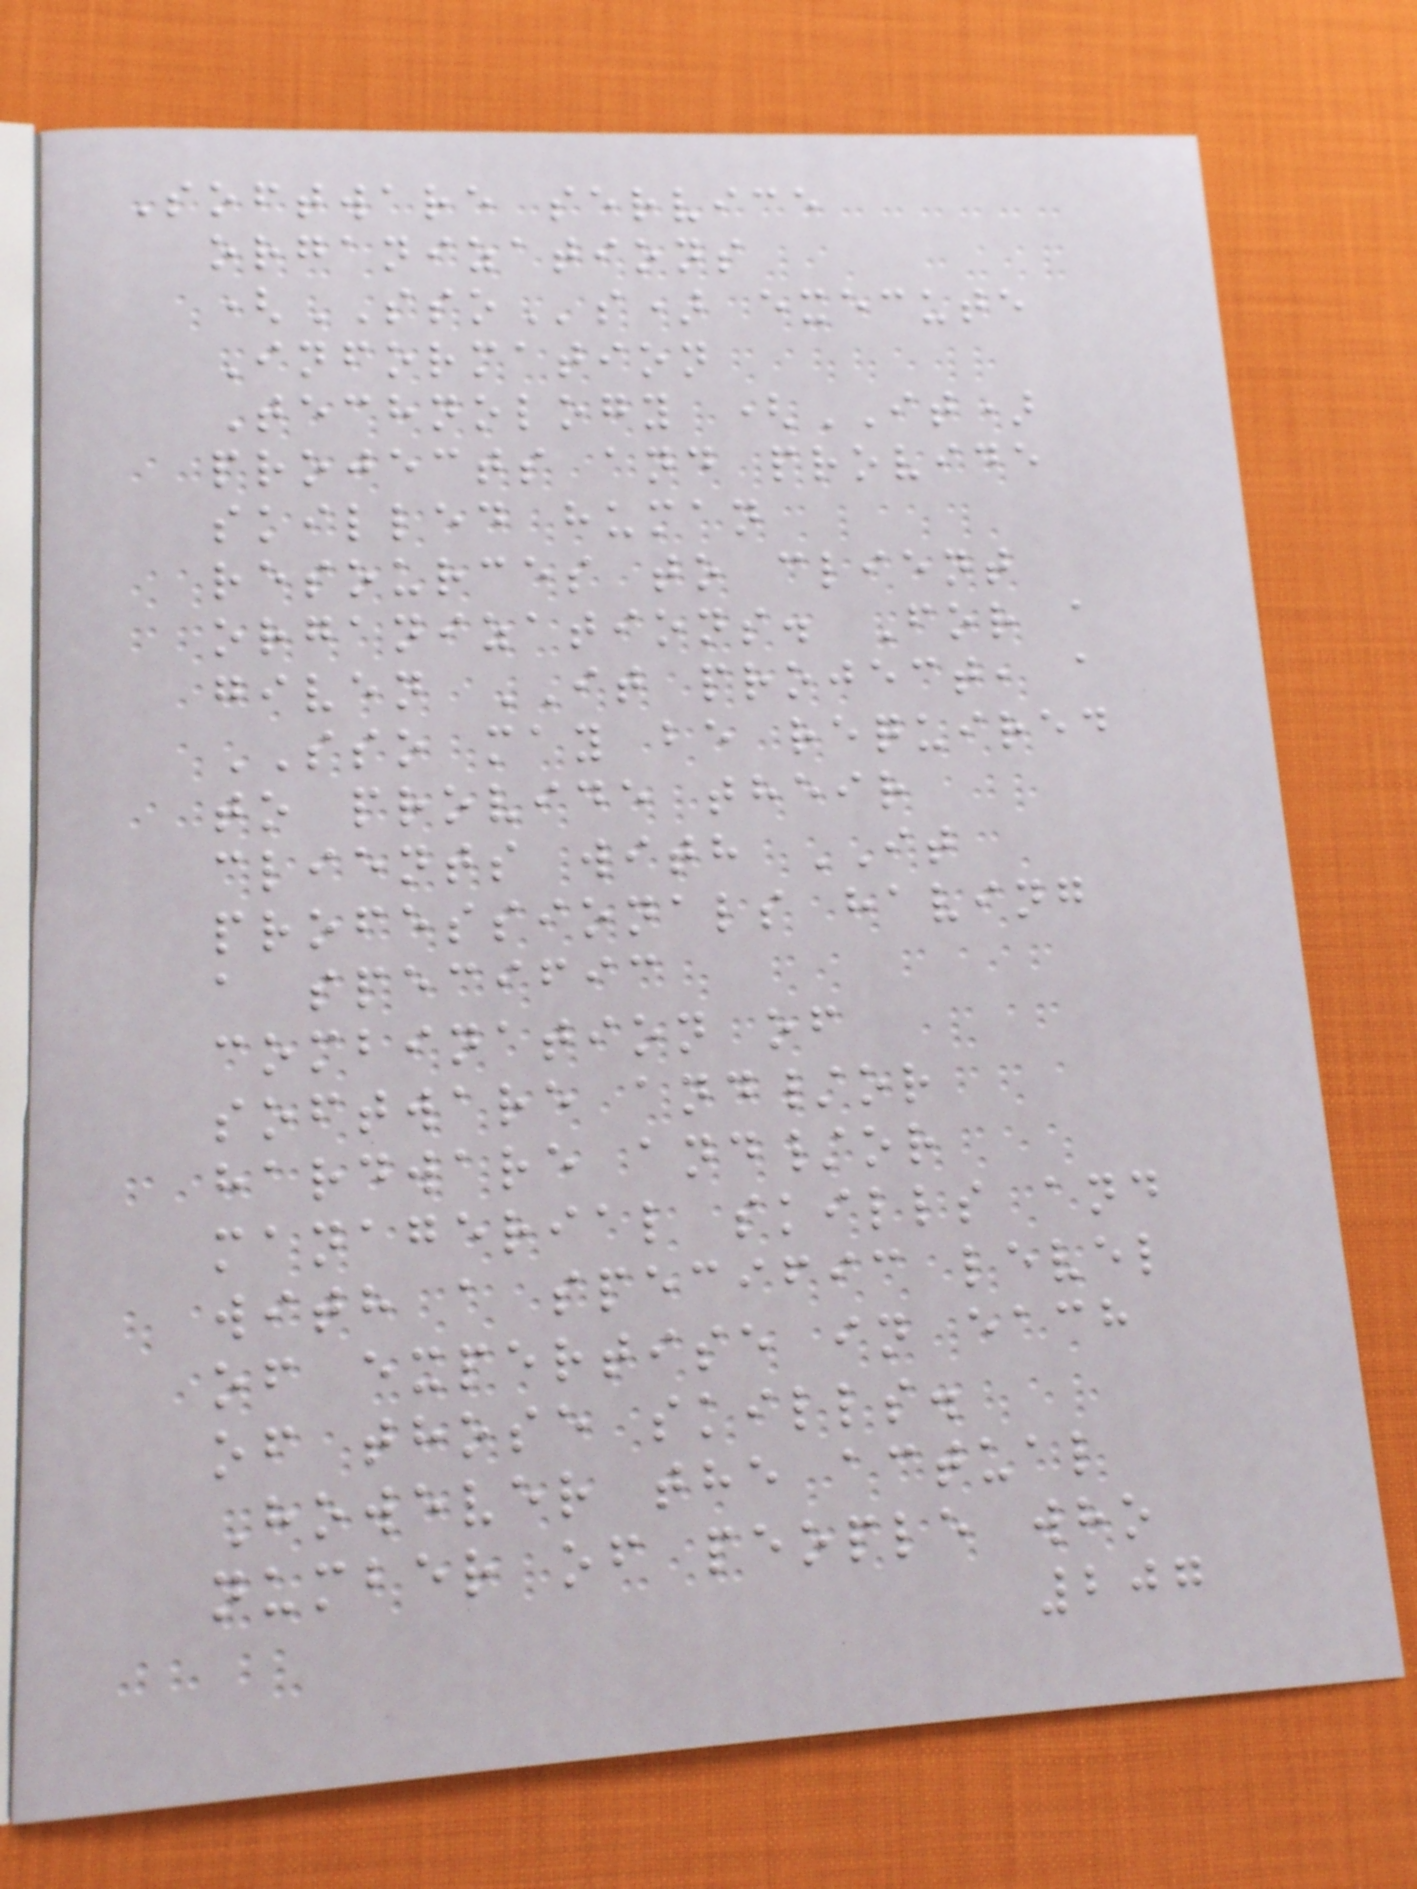Software service
organizations
(SSOs) execute
Information
Technology (IT)
projects and provide
skilled human
resources to client
organizations. For a
given IT project, a
SSO may be required
to provide their
clients with IT
professionals having
a specific
combination of
software and/or
hardware and/or
managerial skills and
with a specific level
of expertise in each
of those skills.
However the actual
number of people who
207
